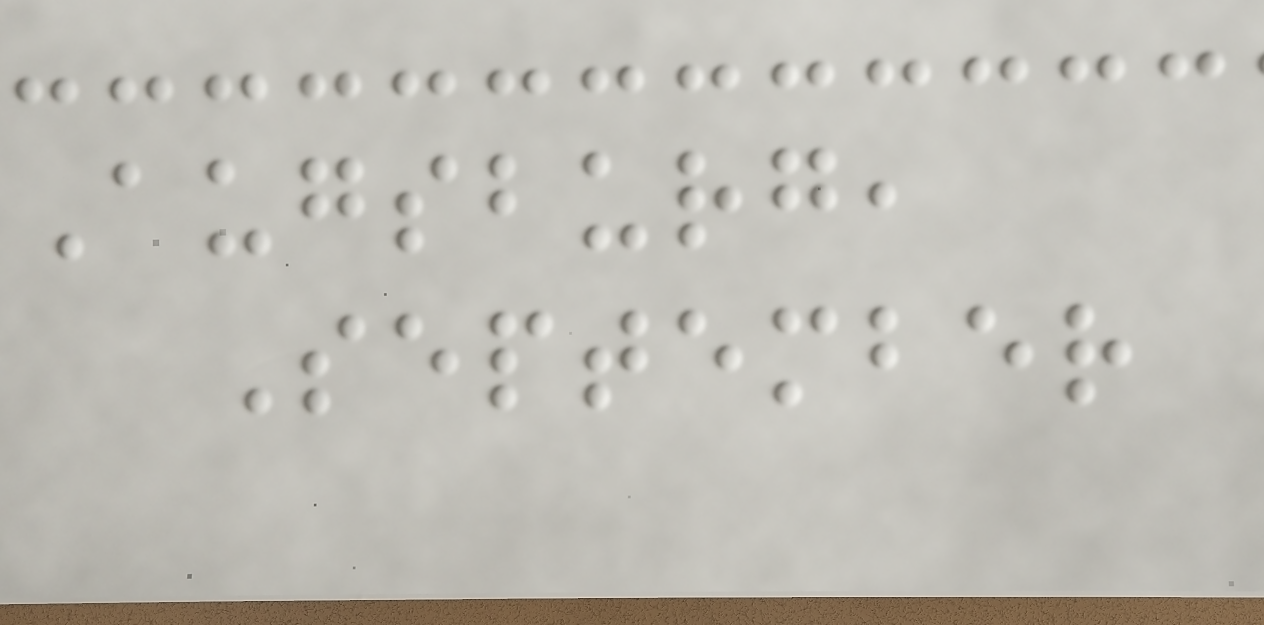Augsburg,
September
